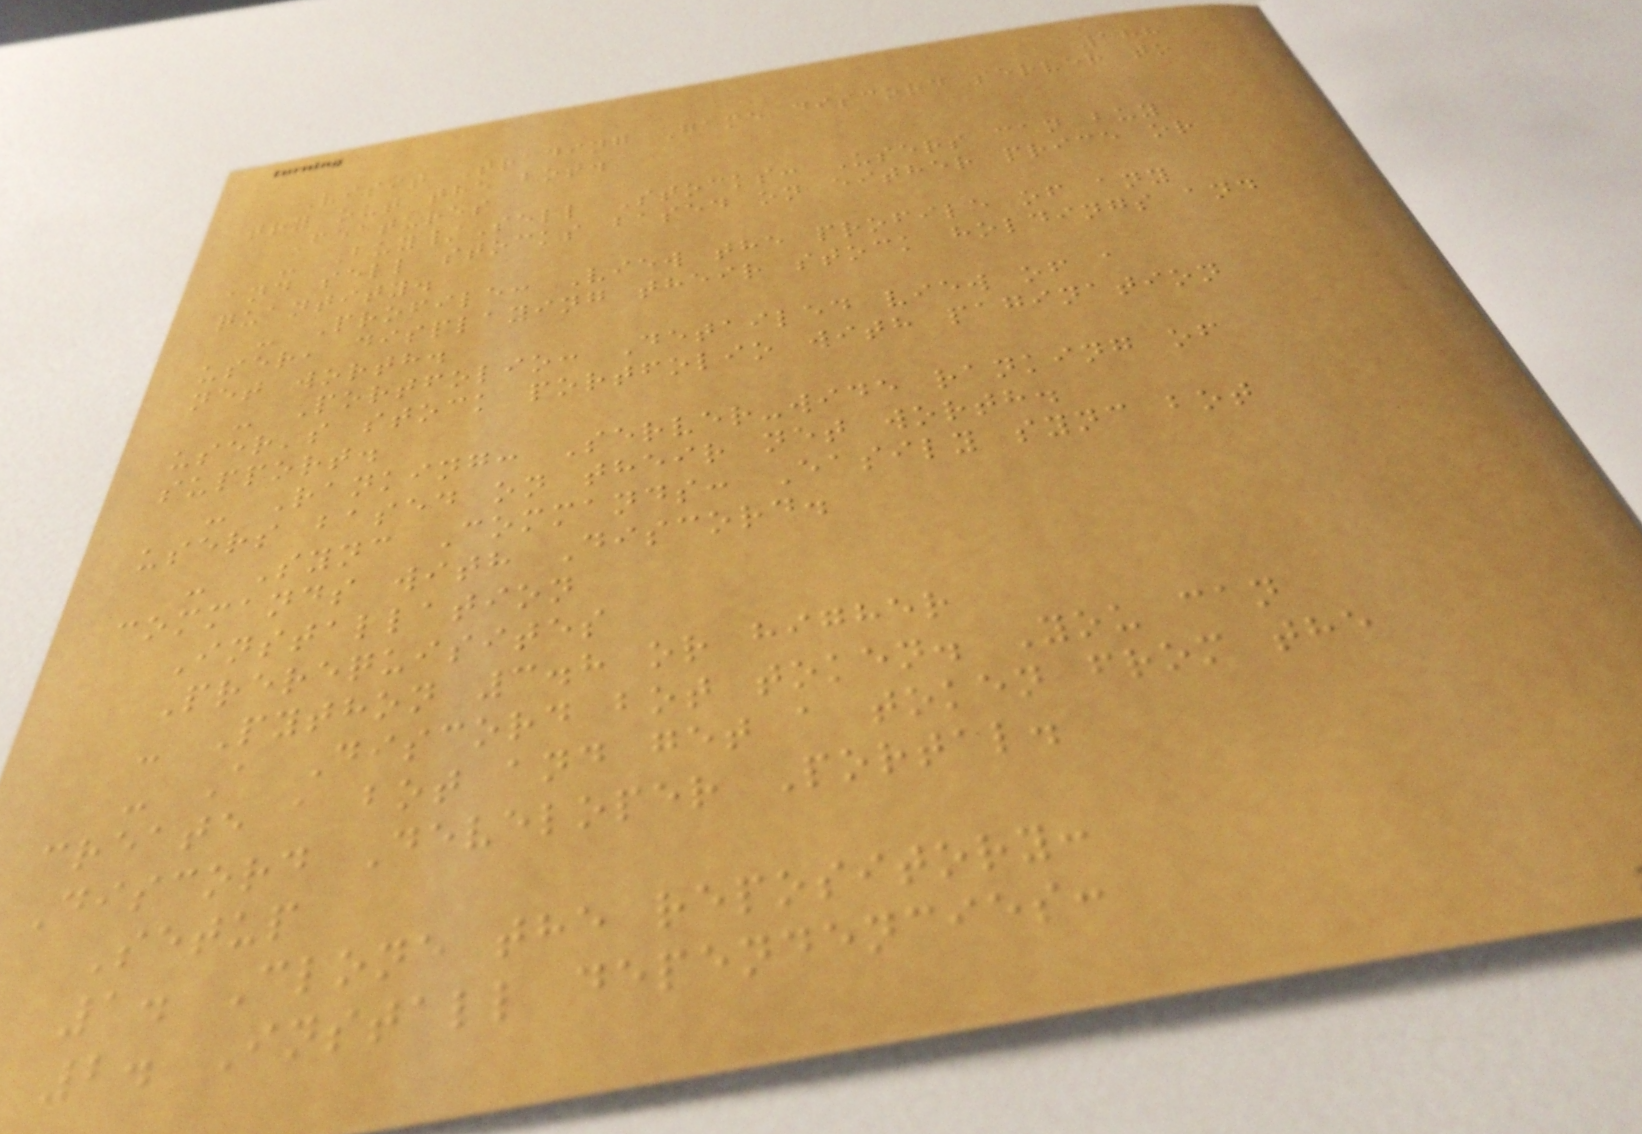188
Visit Trading Game discord server to
try out the bot.
Features
- Buy/Sell Stocks: Users can buy
and sell stocks based on either price or
quantity.
- Profile: View the profile of any
user, displaying their stock holdings and
net worth.
- Portfolio: Detailed view of a
user's stock portfolio with pagination
support.
- Ranking: Server-wide ranking of
users based on their net worth.
- Sync Commands: Easily sync bot
commands with Discord.
Installation
Prerequisites
- Python 3.8 or higher
- A Discord bot token. You can
create a bot and get a token from the
Discord Developer Portal.
Setup
1. Clone the repository:
2. Install dependencies:
